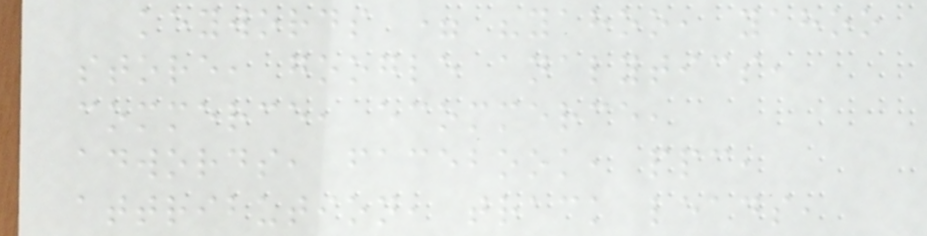keywords = "yahoo, yahoo
store, google analytics,
commerce, ecommerce,
adwords, facebook, ppc,
attribution, track leads,
